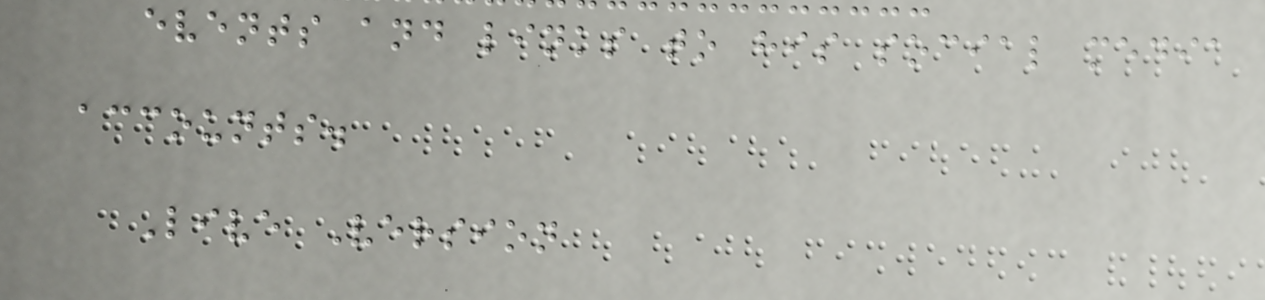events and links to his social media
accounts.
Live Version
